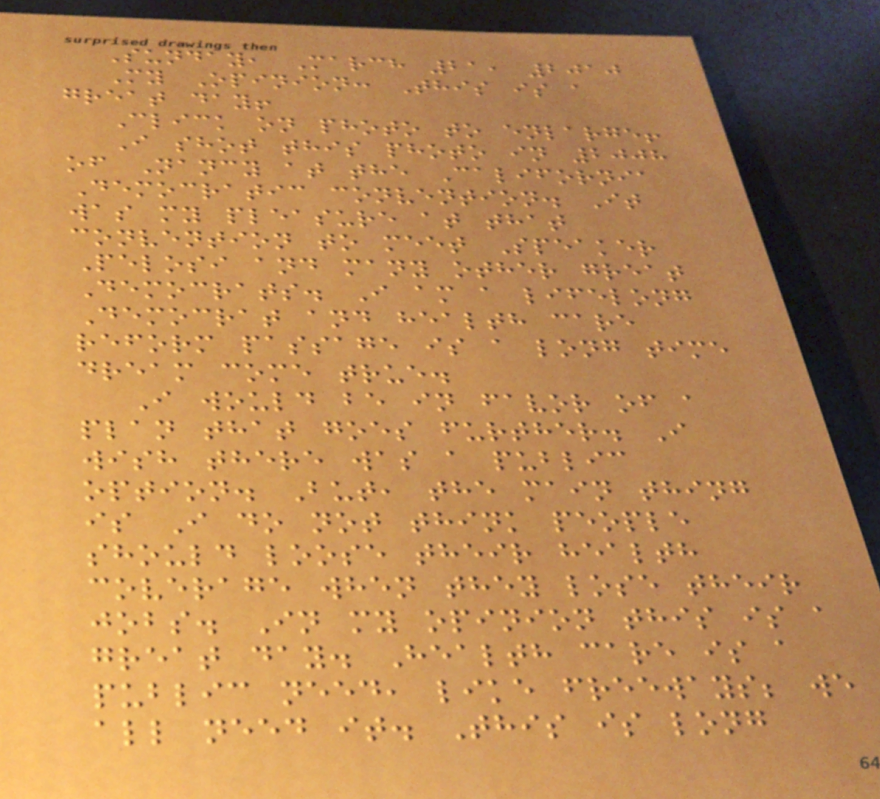Sunday, March 21, 2010
My Opinion: This is a
great day!
Click on photo to enlarge!
I shot this photo in 2008
of Nancy at the California
Democratic convention. It
was my pleasure at that
convention to meet Speaker
Pelosi and many other great
Democrats. I am a lifelong
Democrat and health care
reform passage is a long time
dream come true.
I would be in favor of a
plan that goes further. I
wish there was a public
option. But, the main thing
is I do not think people
should loose their health
coverage when they lose their
jobs. In my opinion this is a
great day. Health care is a
public need, like freeways; we
all need it. This is long
